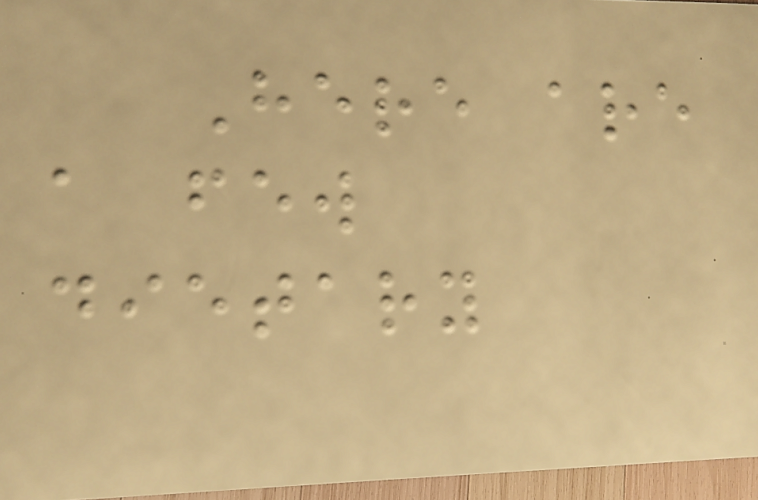Here are
a few
dietary
